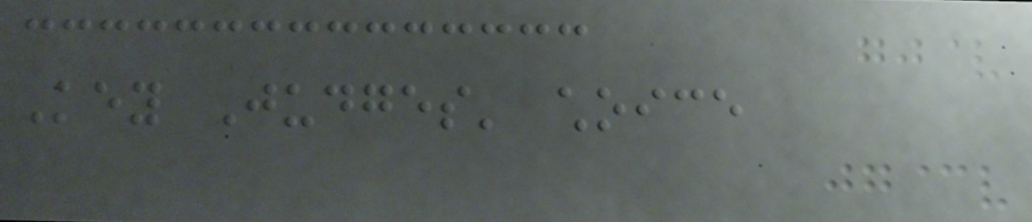Key Judges' choice
